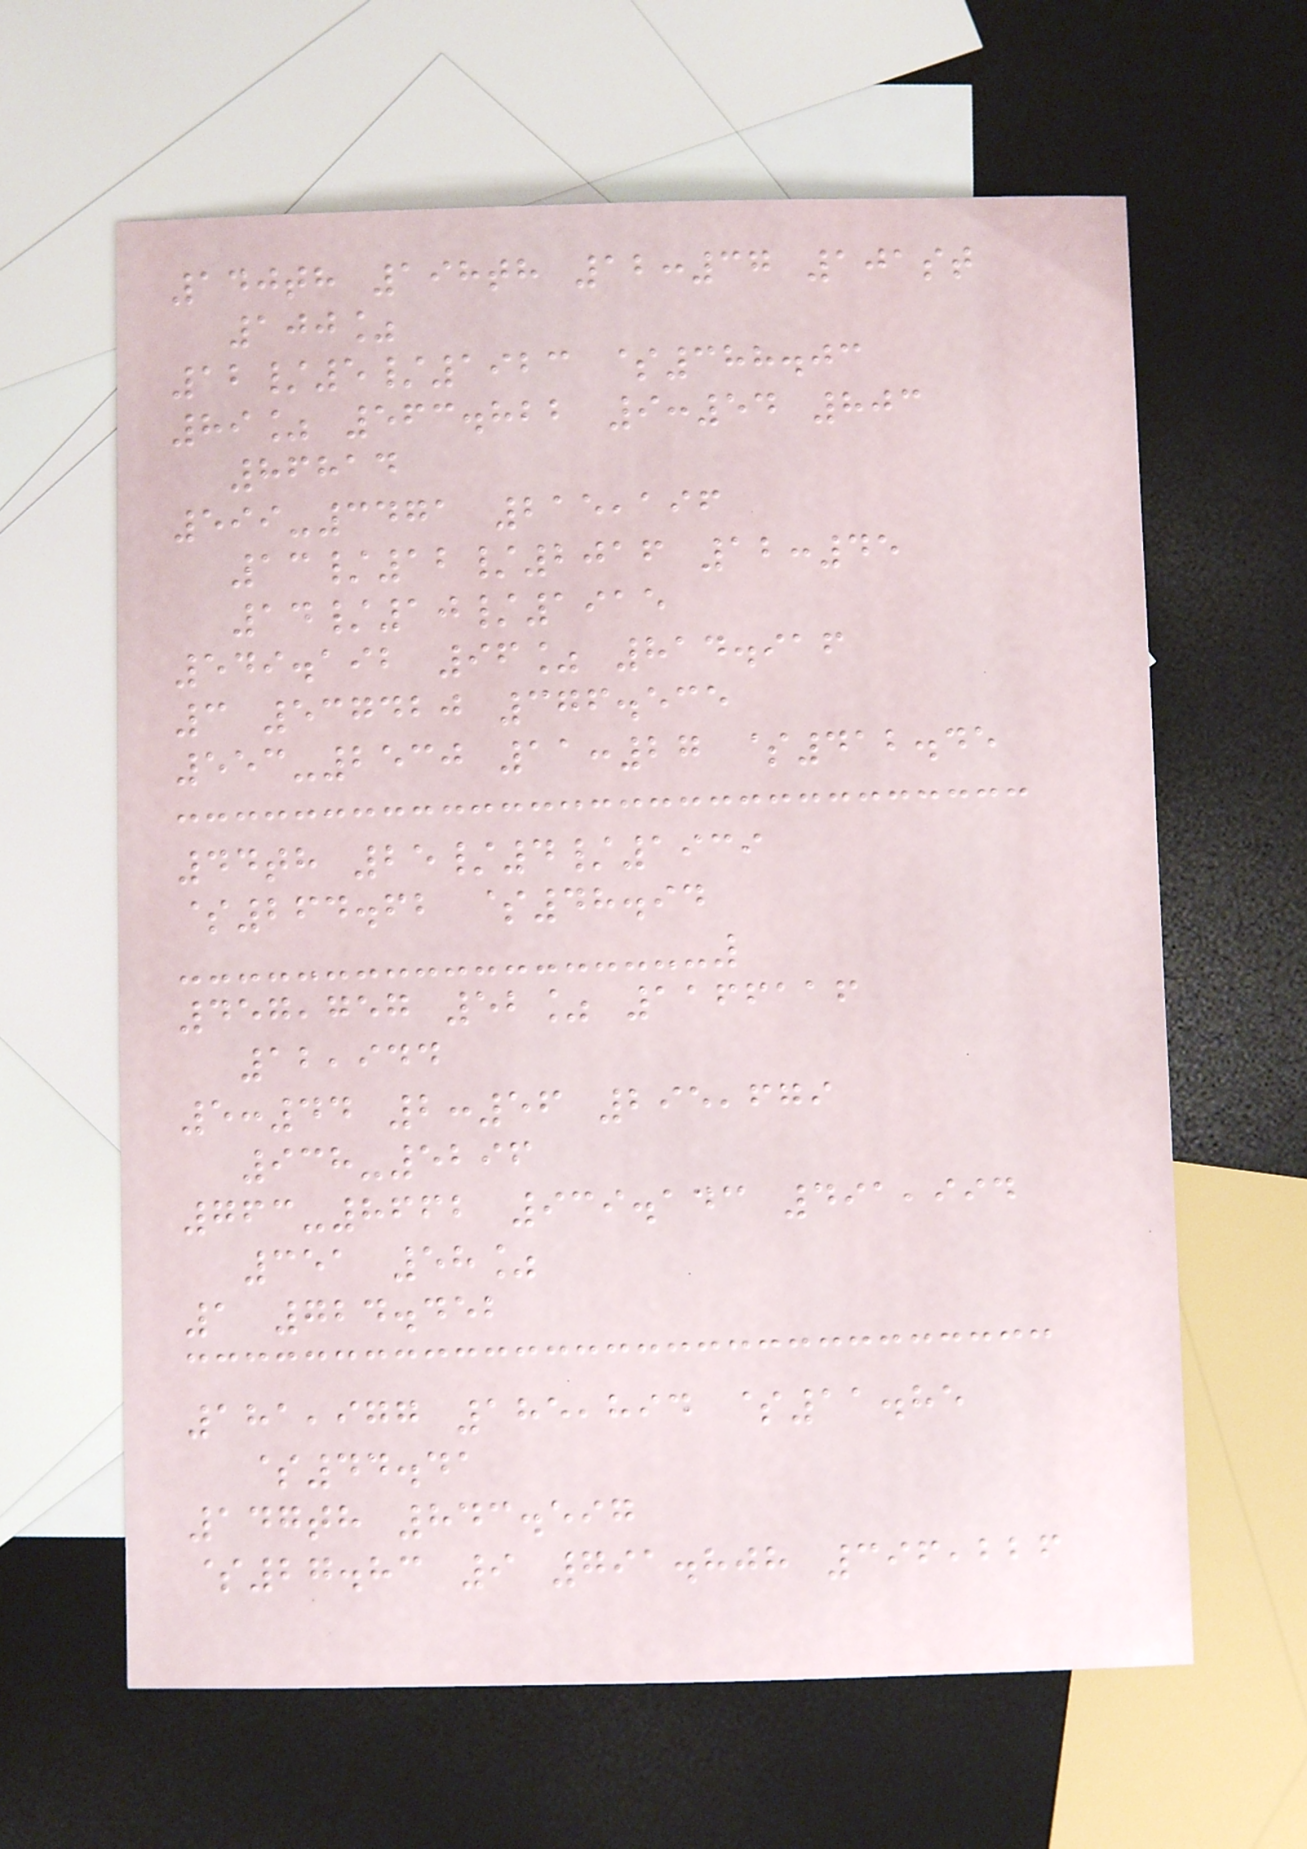140th 198th 12:37 101st
100%
12/5/1923 $388.03
89% 563.822 9:54 803
86814
599-3471 215,196
13/12/2016 12:45
14/10/1915
549.192 96% 814.916
3 537420 376.535
553-2530 11:27 $412.45
44th 25/4/1939
$264.62 $48.94
457,757 52% 1166116
12,944
5:44 2:56 295,679
938-5296
763-8662 939.143 491,994
351 58%
1 724.452
181,977 185,894 $11.85
$44.41
147th 843.597
$27.83 9 791.808 396,226
